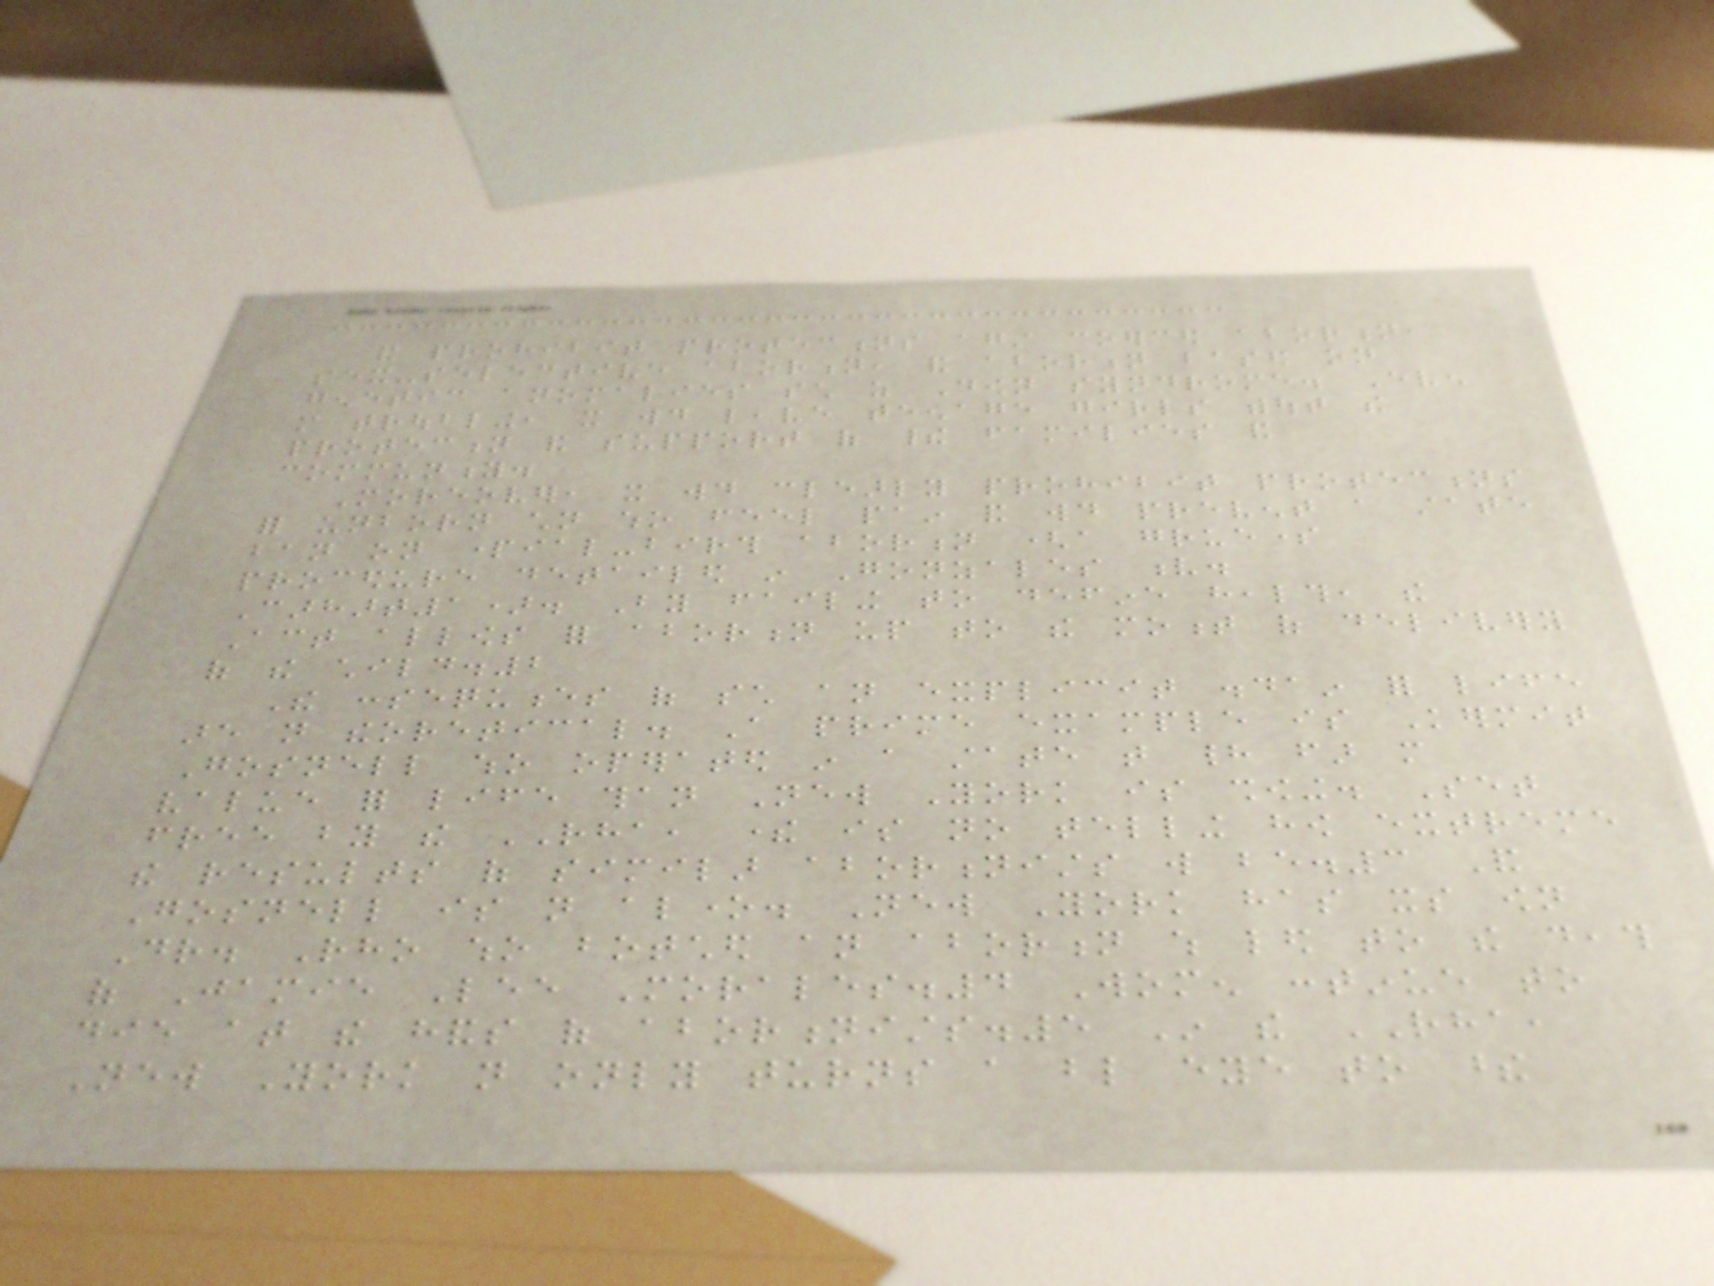and prohibit protections against coerced abortion,
sex-selective abortion, and abortion based on
genetic anomalies such as Down syndrome. Even
more troubling, it would leave teenage girls without the
protection and support of their families and
community.
Moreover, it would clearly prohibit protections
for unborn children who feel pain and would prevent a state
ban on partial-birth abortion (a gruesome
procedure detailed in Gonzales v.
Carhart1). By failing to define health, the
Act allows for abortion up to the moment of delivery
of the child.2
The consequences of such an explicit disdain for life
are not theoretical. A prime example is Kermit
Gosnell who operated in a state that had far more
value for life than New York is showing. Set
free by the RHA, there is no telling how extreme
the results of similar abortionists will be.3 And
Gosnell is not alone. New York has its own
Dr. Rho who botched an abortion which led to the death
of Jamie Lee Morales.4 Women continue to
die at the hands of abortionists.5 In the RHA,
New York not only turns a blind eye to these
